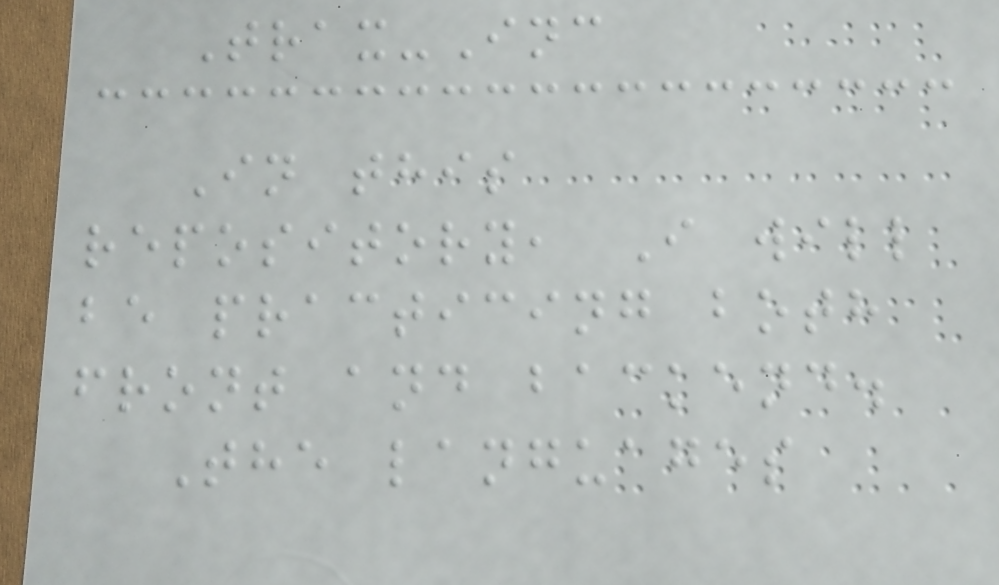Trax-Inc
In this
repository, I will
be practicing both
front and backend.
The languages
